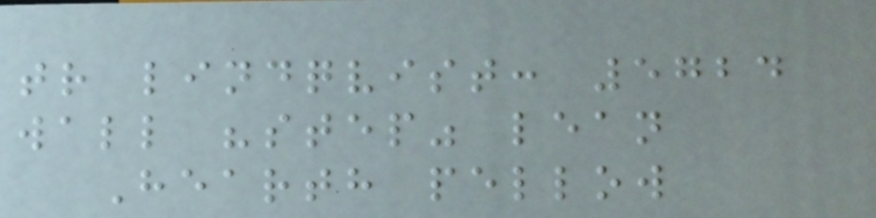tr lindqvist: 5724
wall "step" lean
Hearth pellow
